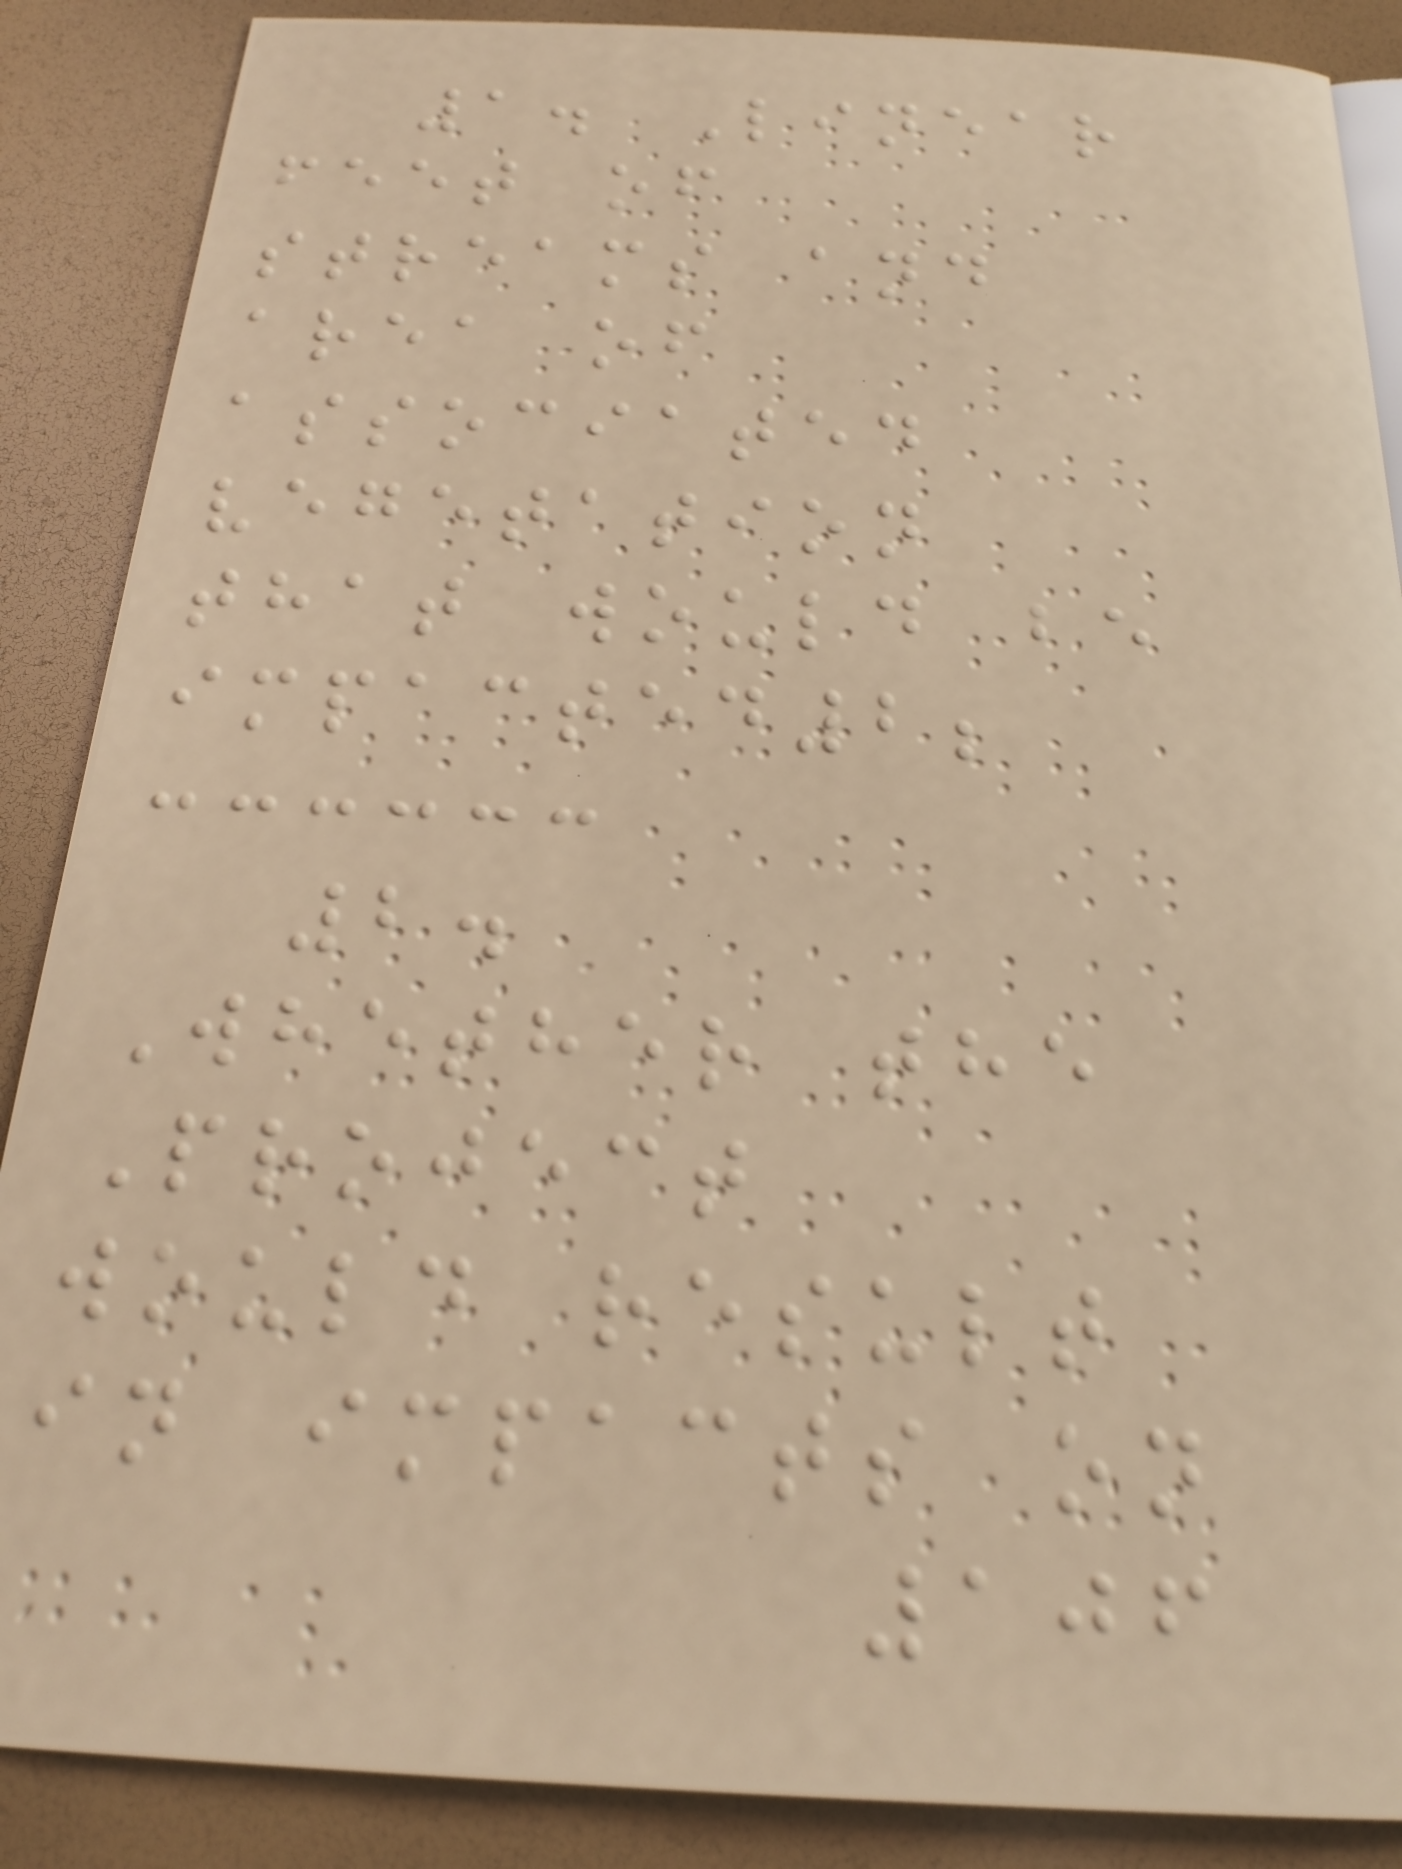1. Linear
feet of
streams and
area of
associated
vegetation
that would be
impacted2;
2.
Whether the
Project
would result
in impacts on
106
